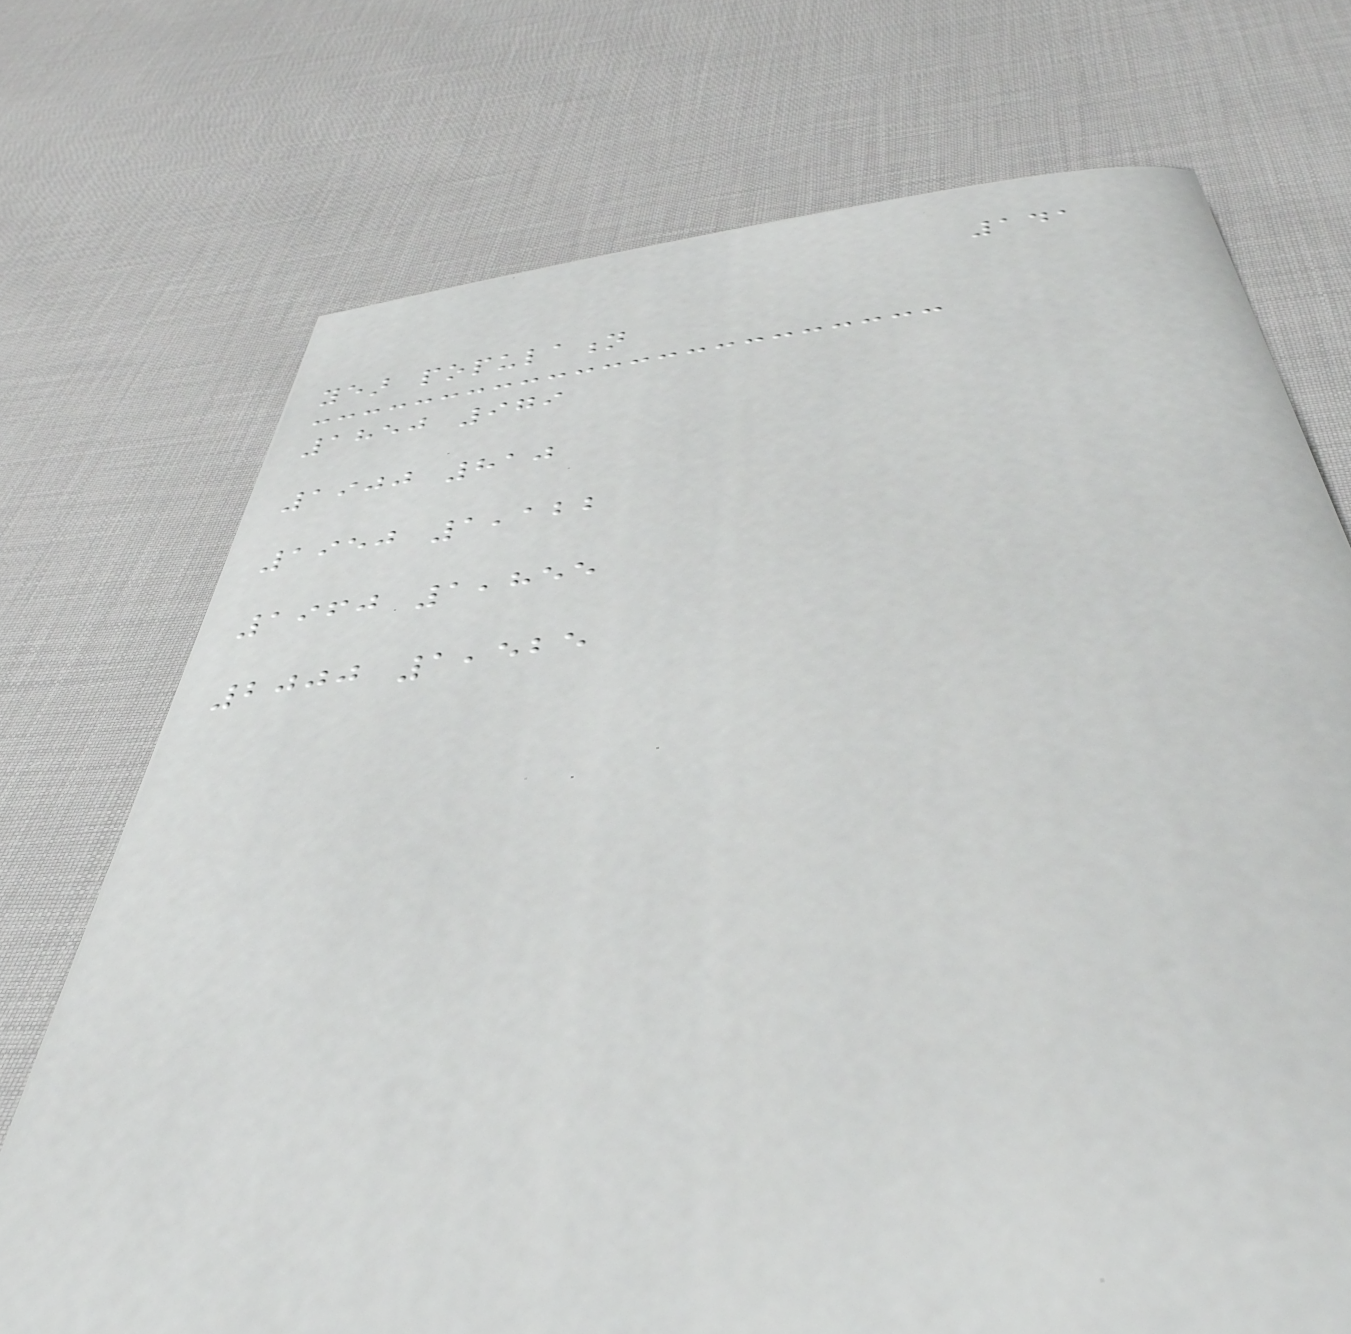141
year population
1850 979
1900 810
1950 1,122
1960 1,855
2000 1,525
